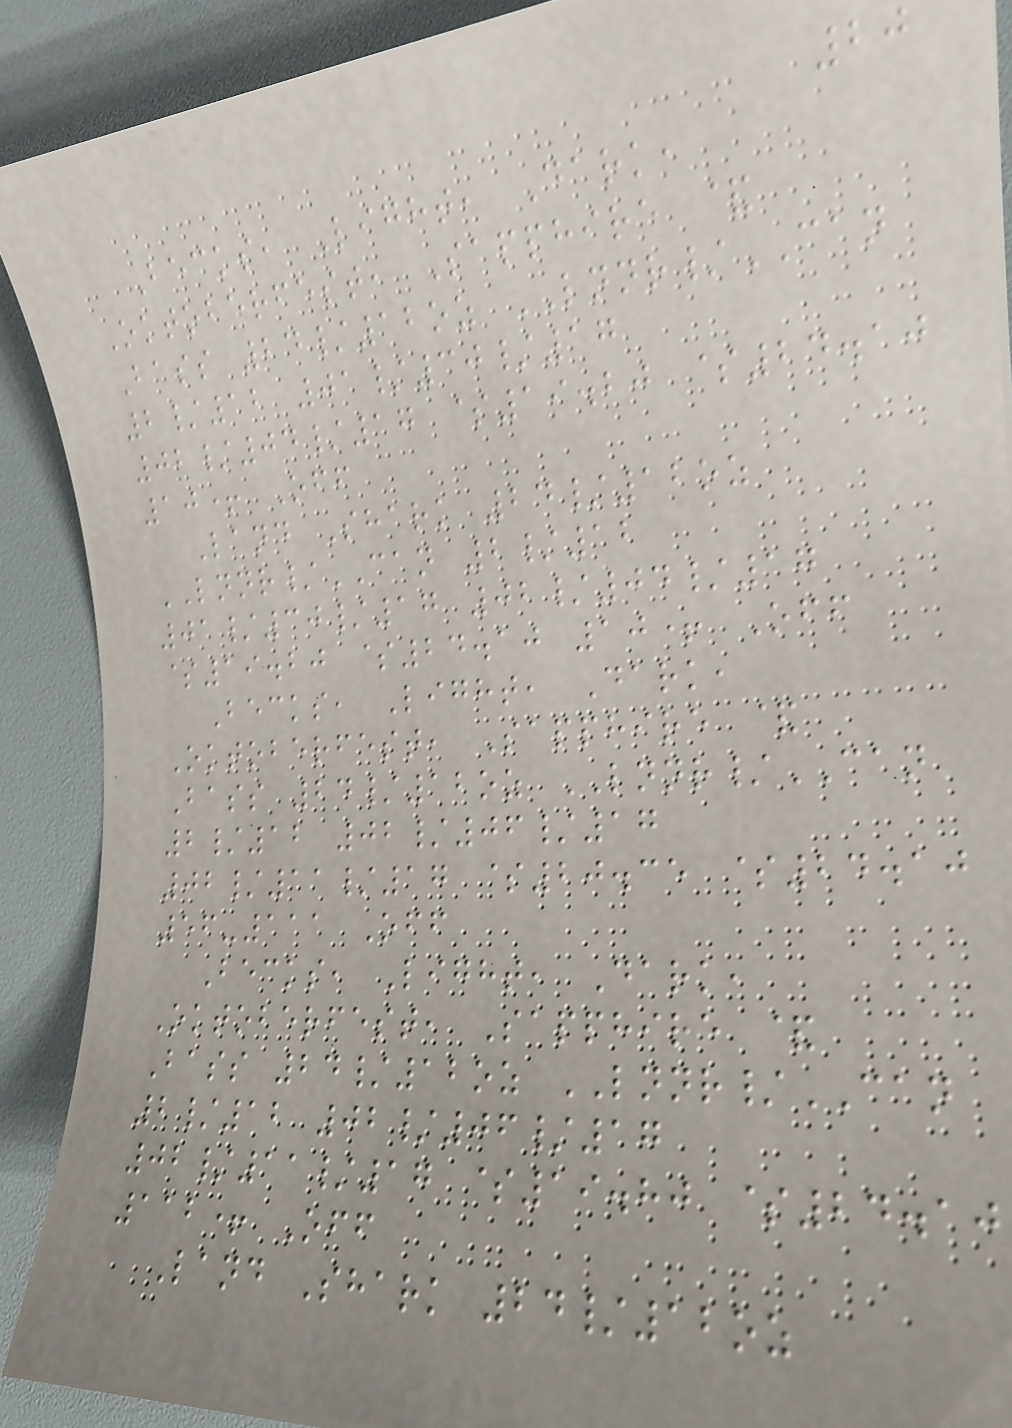20
Becks, Light, Dark,
Oktoberfest, Sapphire &
Bass 24/12oz LNNR/CAN
2/12 01/30/17
02/04/17 $19.20 $24.10
10+ Off
Land Shark 24/12oz
LNNR/CAN 2/12
01/30/17 02/04/17
$19.20 $24.10 10+ Off
Becks, Light, Dark,
Oktoberfest, Sapphire &
Bass 24/12oz LNNR/CAN
2/12 02/06/17
02/11/17 $20.35 $24.10
56-111 Off
Becks, Light, Dark,
Oktoberfest, Sapphire &
Bass 24/12oz LNNR/CAN
2/12 02/06/17
02/11/17 $19.80 $24.10
112+ Off
Land Shark 24/12oz
